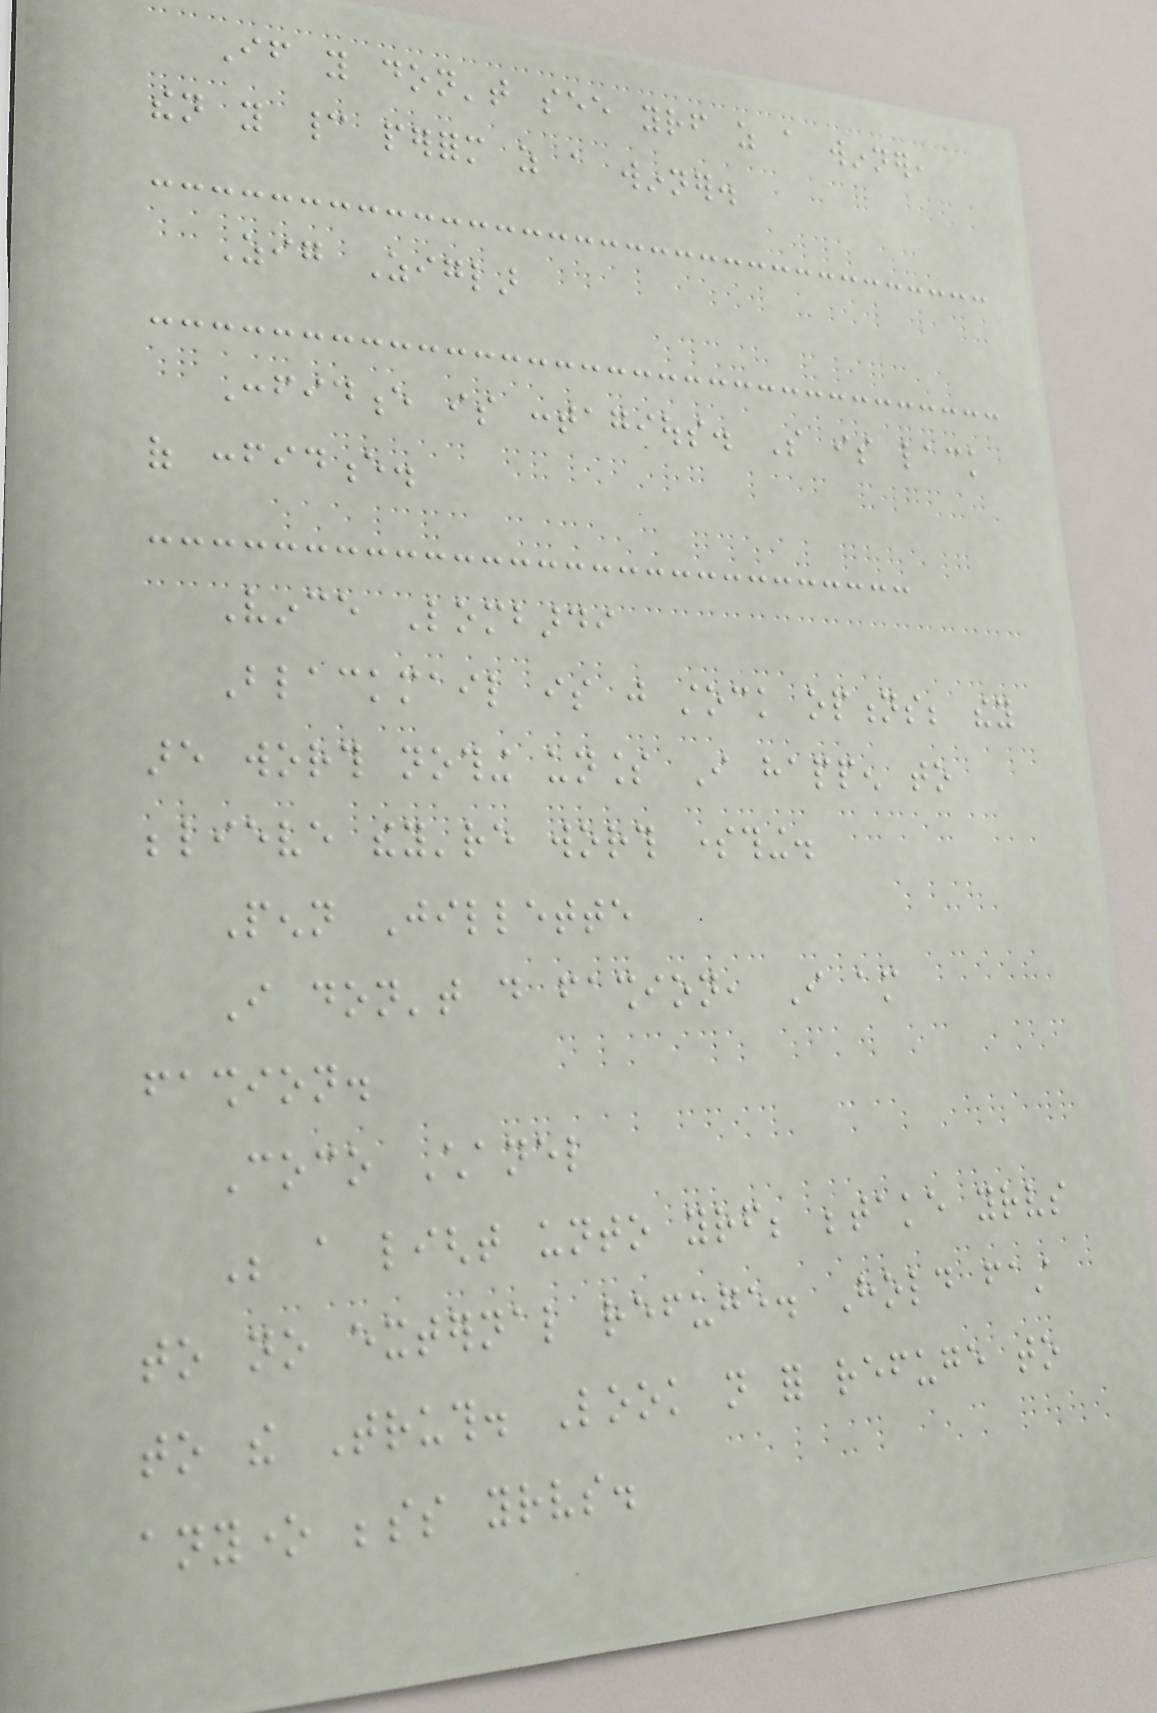If you don't see yourself as a winner,
then you cannot perform as a winner.
Zig Ziglar
Confidence is contagious. So is lack
of confidence.
Vince Lombardi
Blackmail is just stock options; they
are worth nothing unless I happen to
believe they're worth something.
Penn Jillette
I don't do fashion, I am
fashion.
Coco Chanel
Be a light unto yourself; betake yourselves
to no external refuge. Hold fast
to the Truth. Look not for refuge to
anyone besides yourselves.
